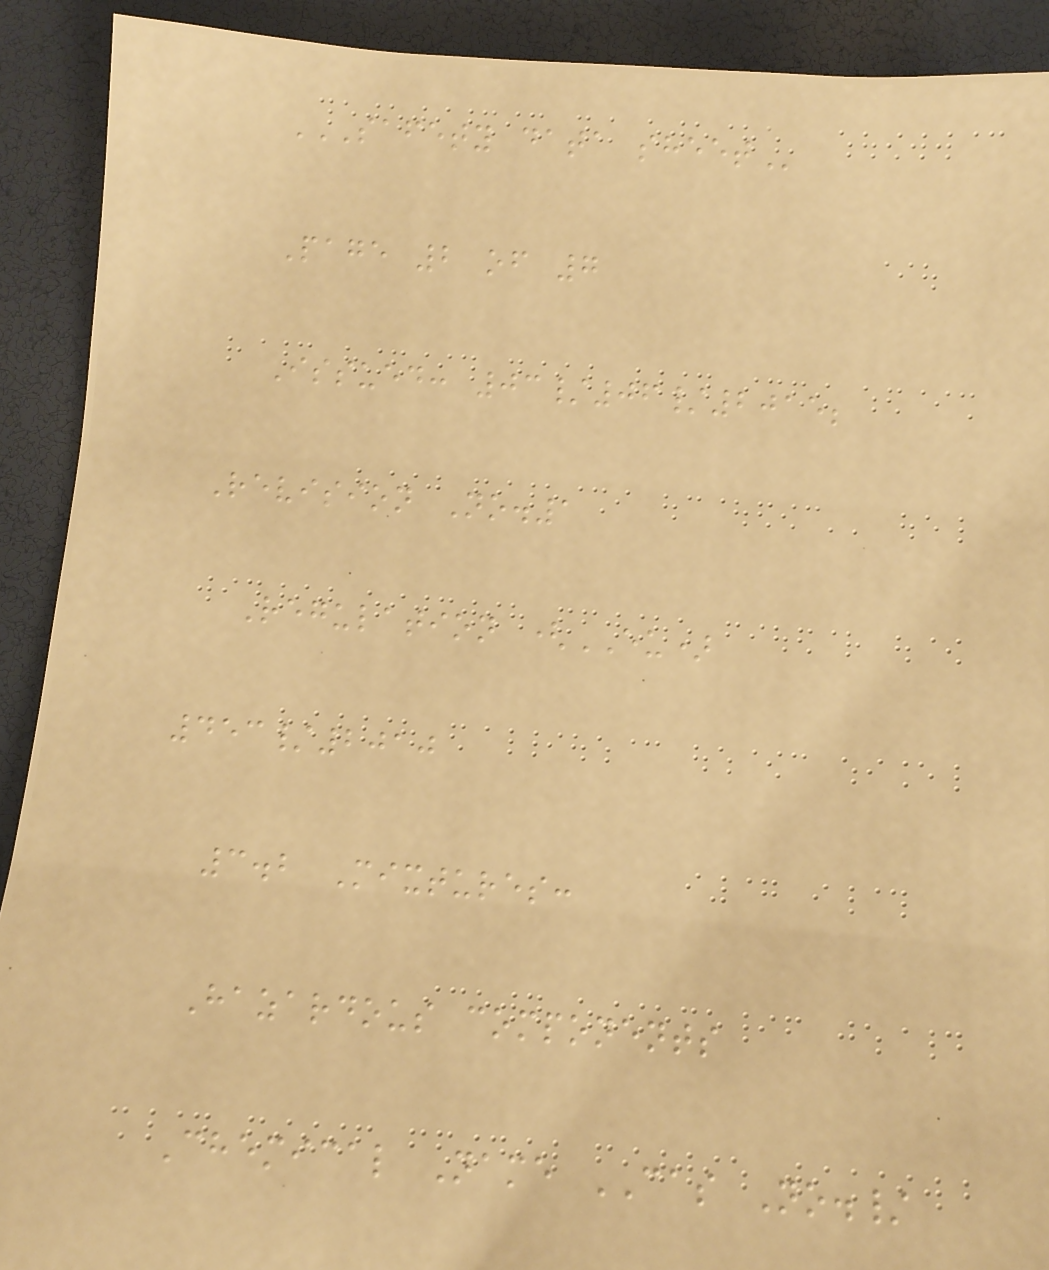SAFETY DATA SHEET
Page 2 of 7
Issued: 03/06/2015;
Revision No.1
Regulation (EU)
453/2010
3.2 Mixtures:
Hazardous components
Chemical Name CAS No./
